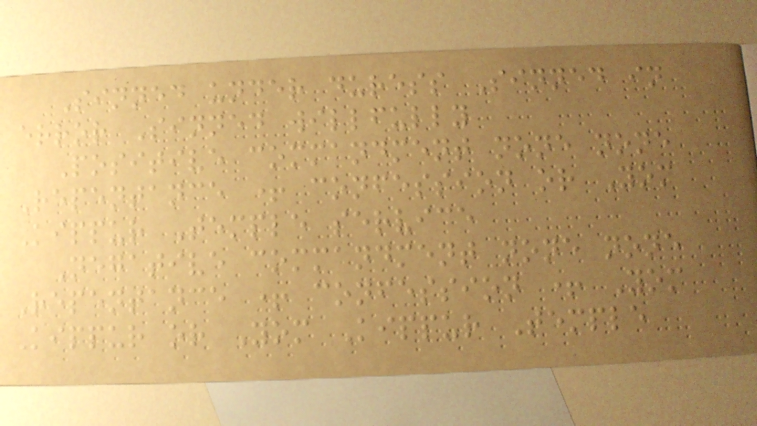Sinned under duress Sinned in
error Sinned willfully
Positive commandment none none
Repentance + confession or Yom
Kippur Temple service
Negative commandment none none
Repentance + confession + Yom
Kippur or Yom Kippur Temple
